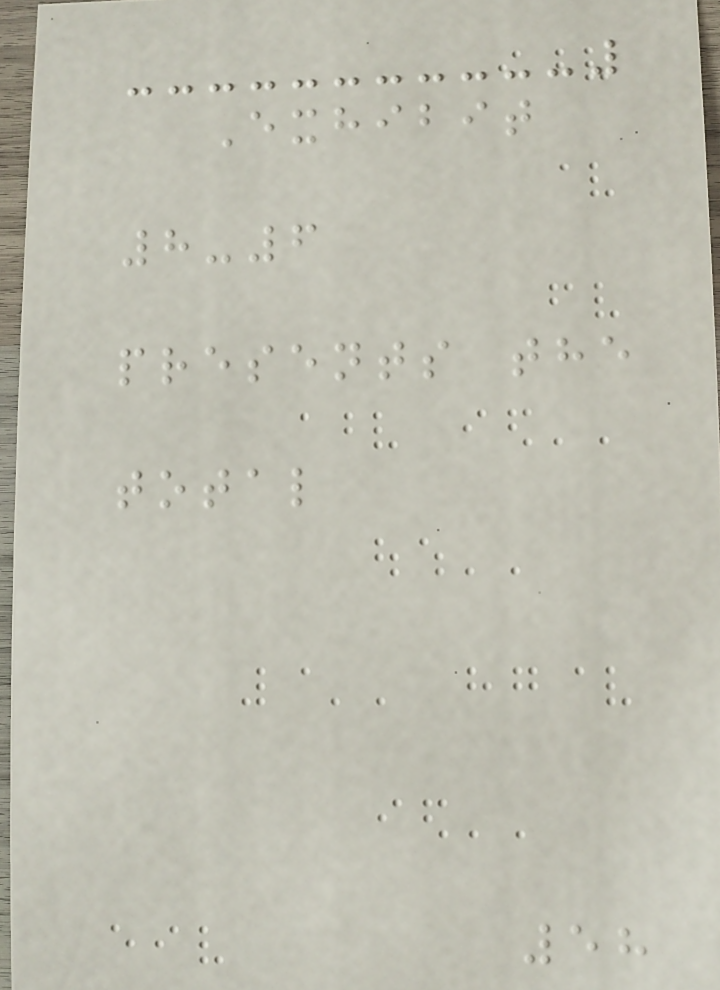Exhibit
8-6
presents the
total
58
